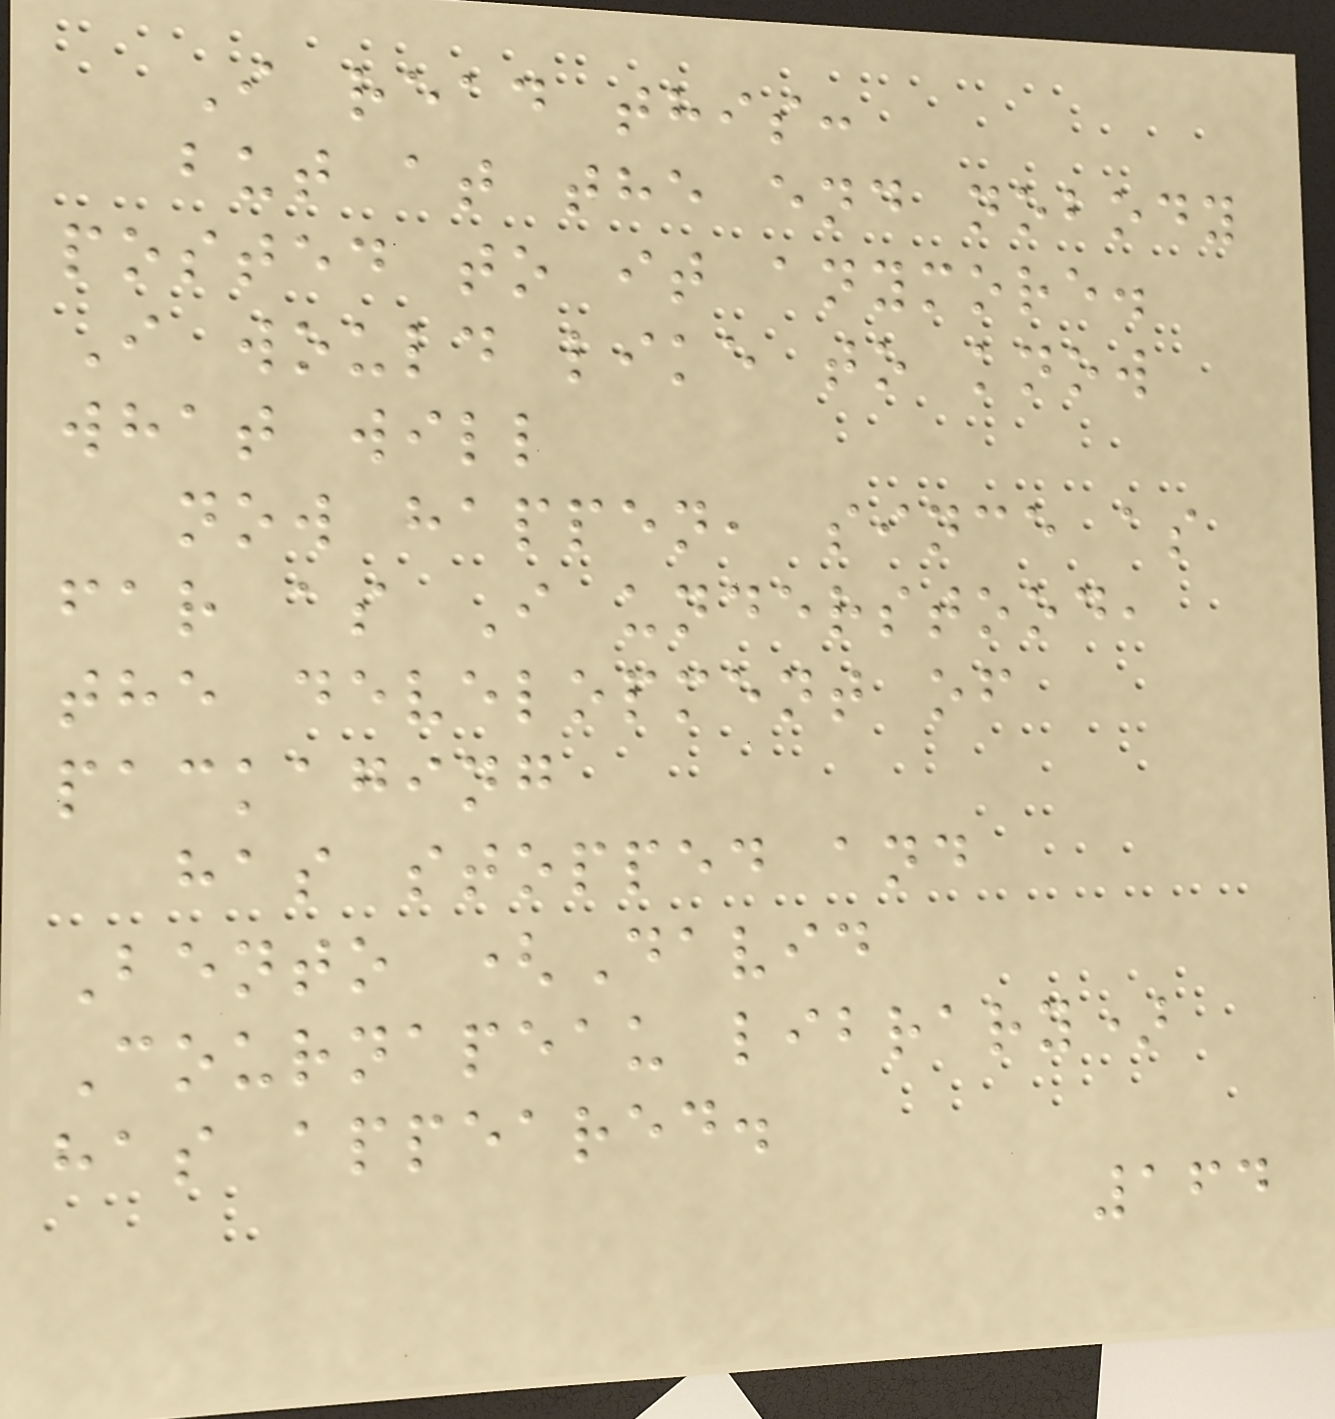I read this:
but at the end nobody
posted to it anymore.
I would like to know
what will
now happen, since as
far as I understood,
the development of
packaging
has stopped and
Bento (David
Cournapeau library)
has appeared.
164
